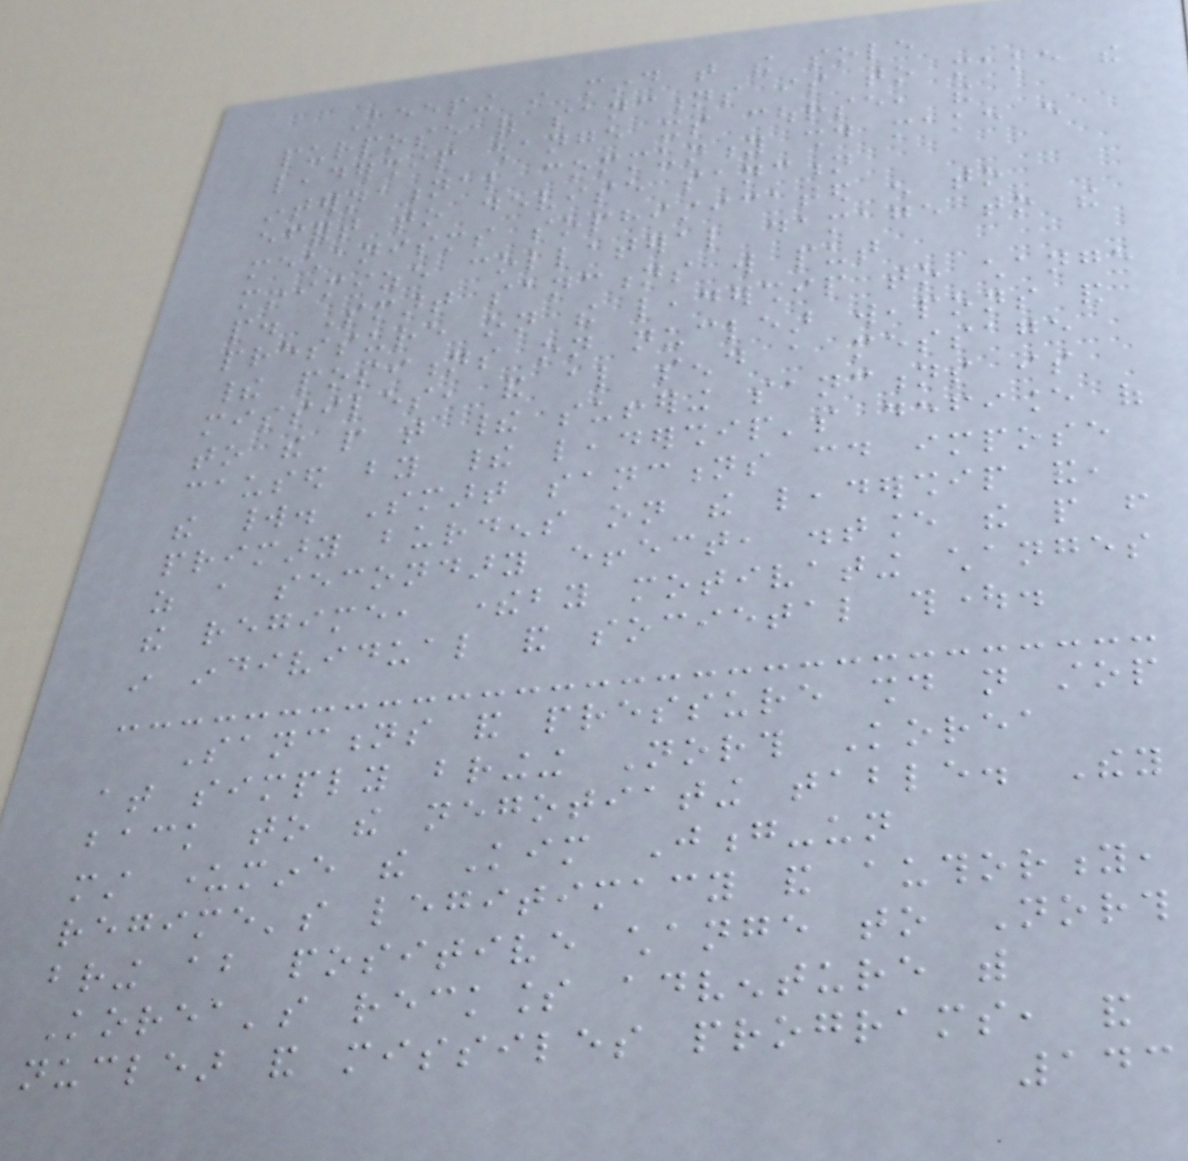Keeping in mind that the sole
purpose of sanctions is to make the
leadership change its course, the
international community should make every
effort to devise sanction
mechanisms sophisticated enough to
minimize collateral damage to the
people. Smart sanctions will put
pressure on the leadership to change
their positions on nuclear weapons and
missiles, and also send a message
to the people that their suffering sanctions is
caused by their leadership's defiance of
the world. Smart sanctions could impose
primary burdens on the leadership and,
as a secondary effect, distance the people from
the regime, thereby motivating changes
in individual and societal thought.
Sanctions and pressure should not stop
at simply bringing North Korea
back to the negotiating table. They
must undermine the Kim Jong-un
regime's legitimacy and authority,
bring about positive change to North
Korea's reckless adventure with
nuclear and missiles programs, and
143
